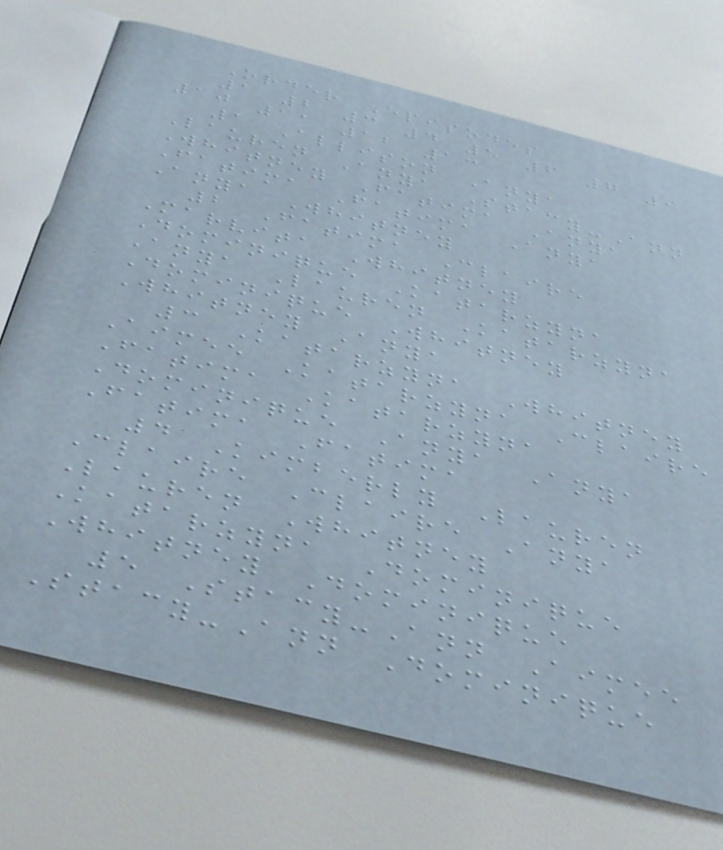Order Episodes
1 2 3 4 5 6 7 9
10 11 12 13
1 Allison Anya
Lauren Anya Stacy-Ann
Whitney Fatima Anya
Fatima Fatima Anya
Anya Whitney
2 Fatima Claire
Marvita Whitney
Dominique Katarzyna
Anya Lauren Katarzyna
Dominique Whitney
Whitney Anya
3 Katarzyna Whitney
Aimee Katarzyna Claire
Fatima Katarzyna
Dominique Anya Anya
Fatima Fatima
4 Kimberly Lauren
Claire Claire Anya
Lauren Whitney
Katarzyna Dominique
Whitney Dominique
5 Stacy-Ann Aimee
Stacy-Ann Dominique
